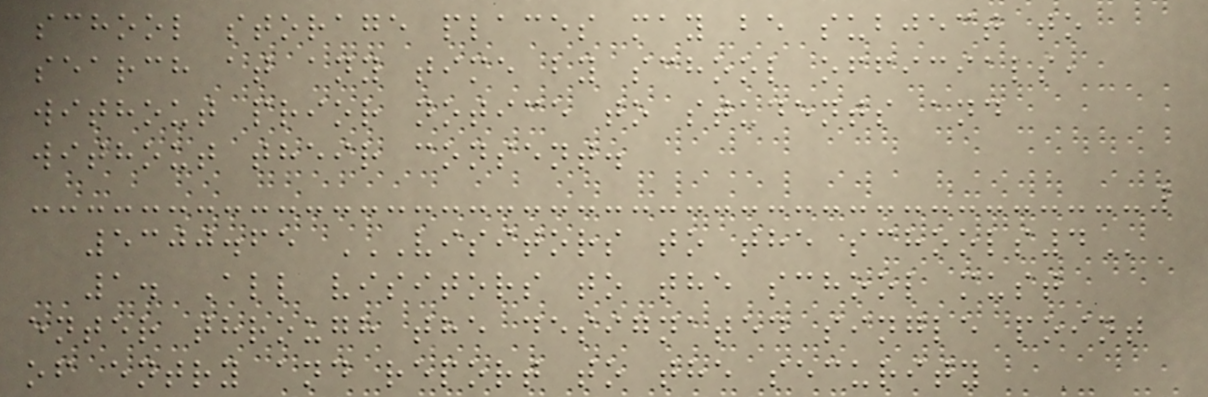school storage places may be subject to
search at any time by school officials,
without prior notice to students and
without their consent.
5300.65 VISITORS TO THE SCHOOLS4
1. All visitors to the school must
enter through the designated single point
of entry and report to the security
